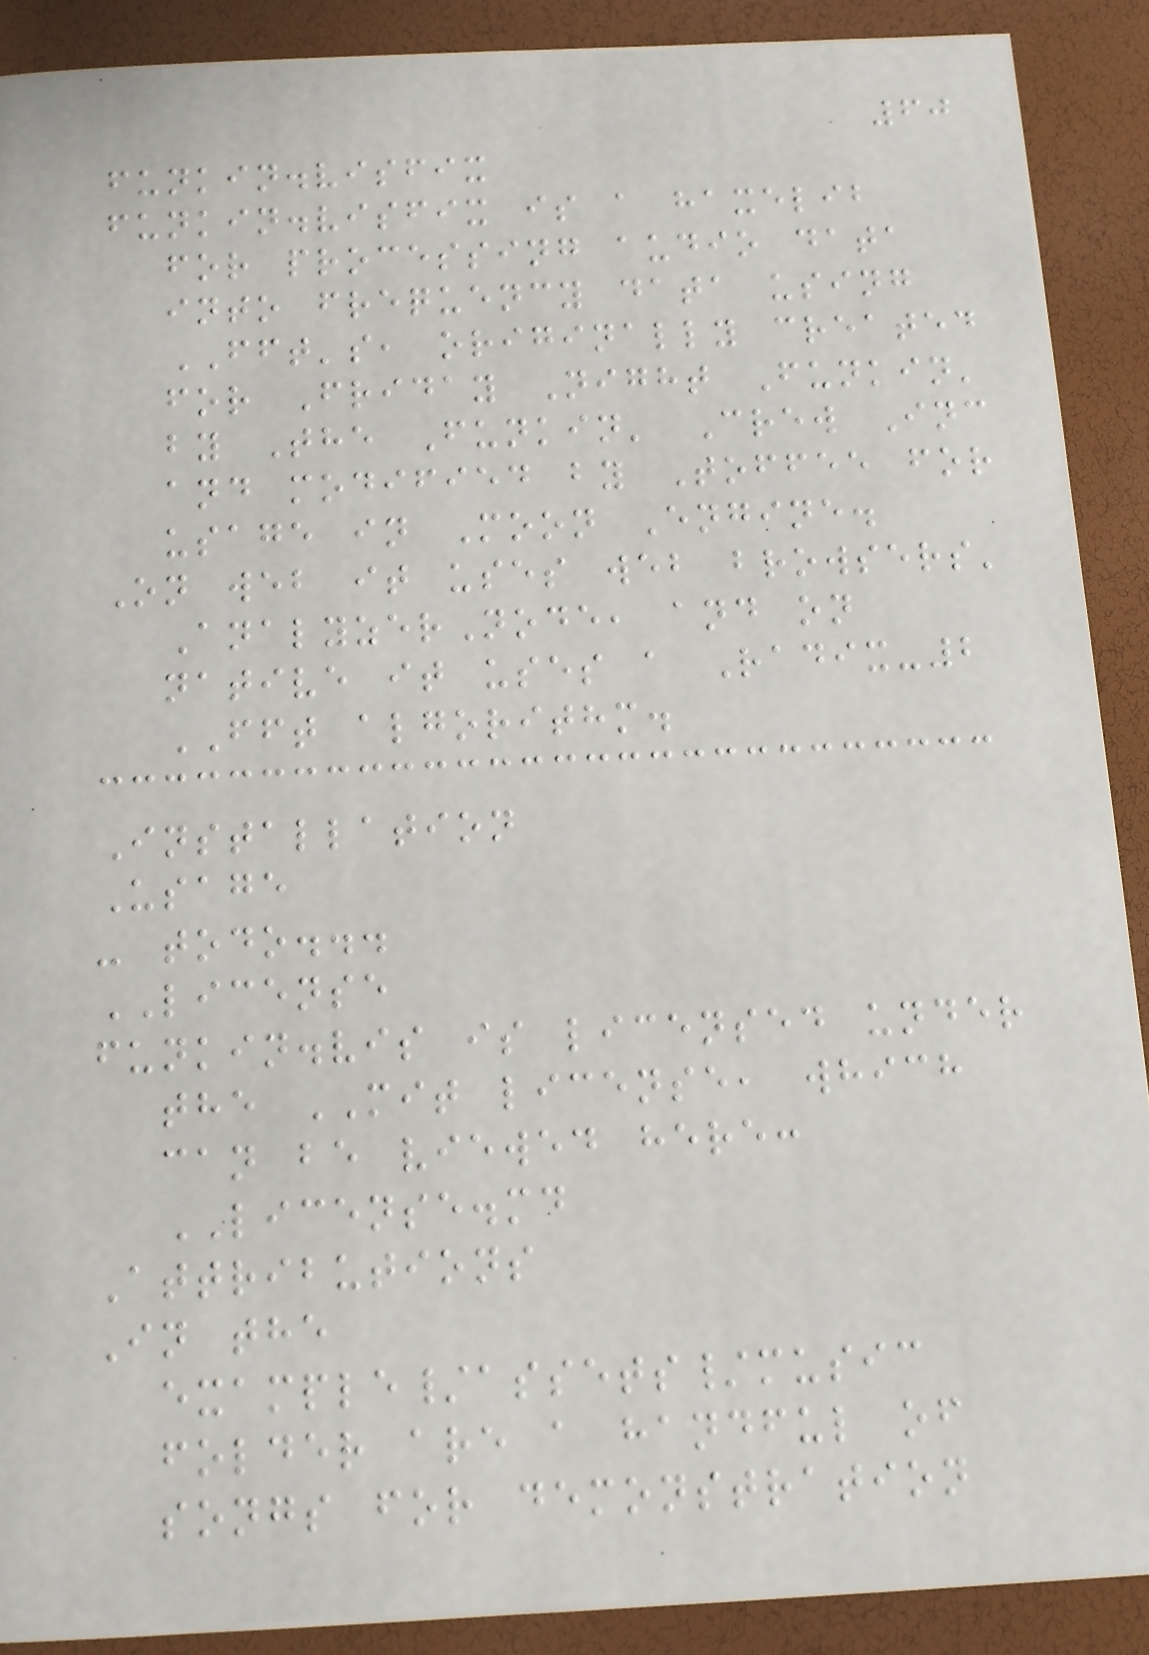60
funkin.visfix
funkin.visfix is a haxelib
for processing audio data
into frequency data using
FFT's, originally created
for Friday Night Funkin'
by The Funkin' Crew Inc
and modified by Toffee for
usage in Moon Engine.
On web it uses web browsers'
AnalyzerNode, and on
native it uses a Radix-2
FFT algorithm.
Installation
Usage
- todo...
LICENSE
funkin.vis is licensed under
the MIT license, which
can be viewed here:
LICENSE.md
Attributions
In the
example/assets/music
folder are a handful of
songs for demonstration
